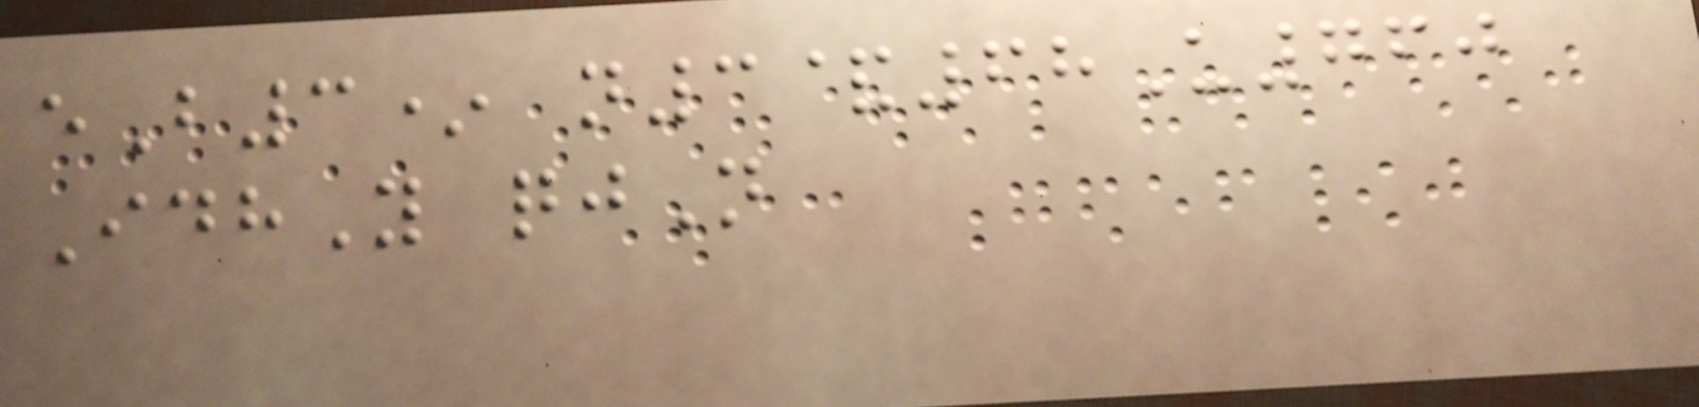eB3* n3&68U760
IdhY qjN
